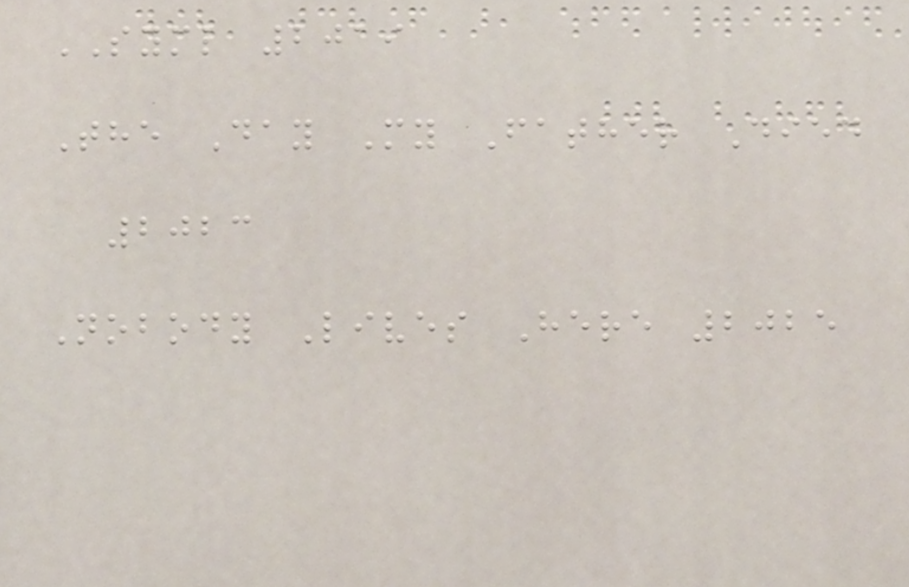SYML 2019
The Day My Father Died
2023
Nobody Lives Here 2025
